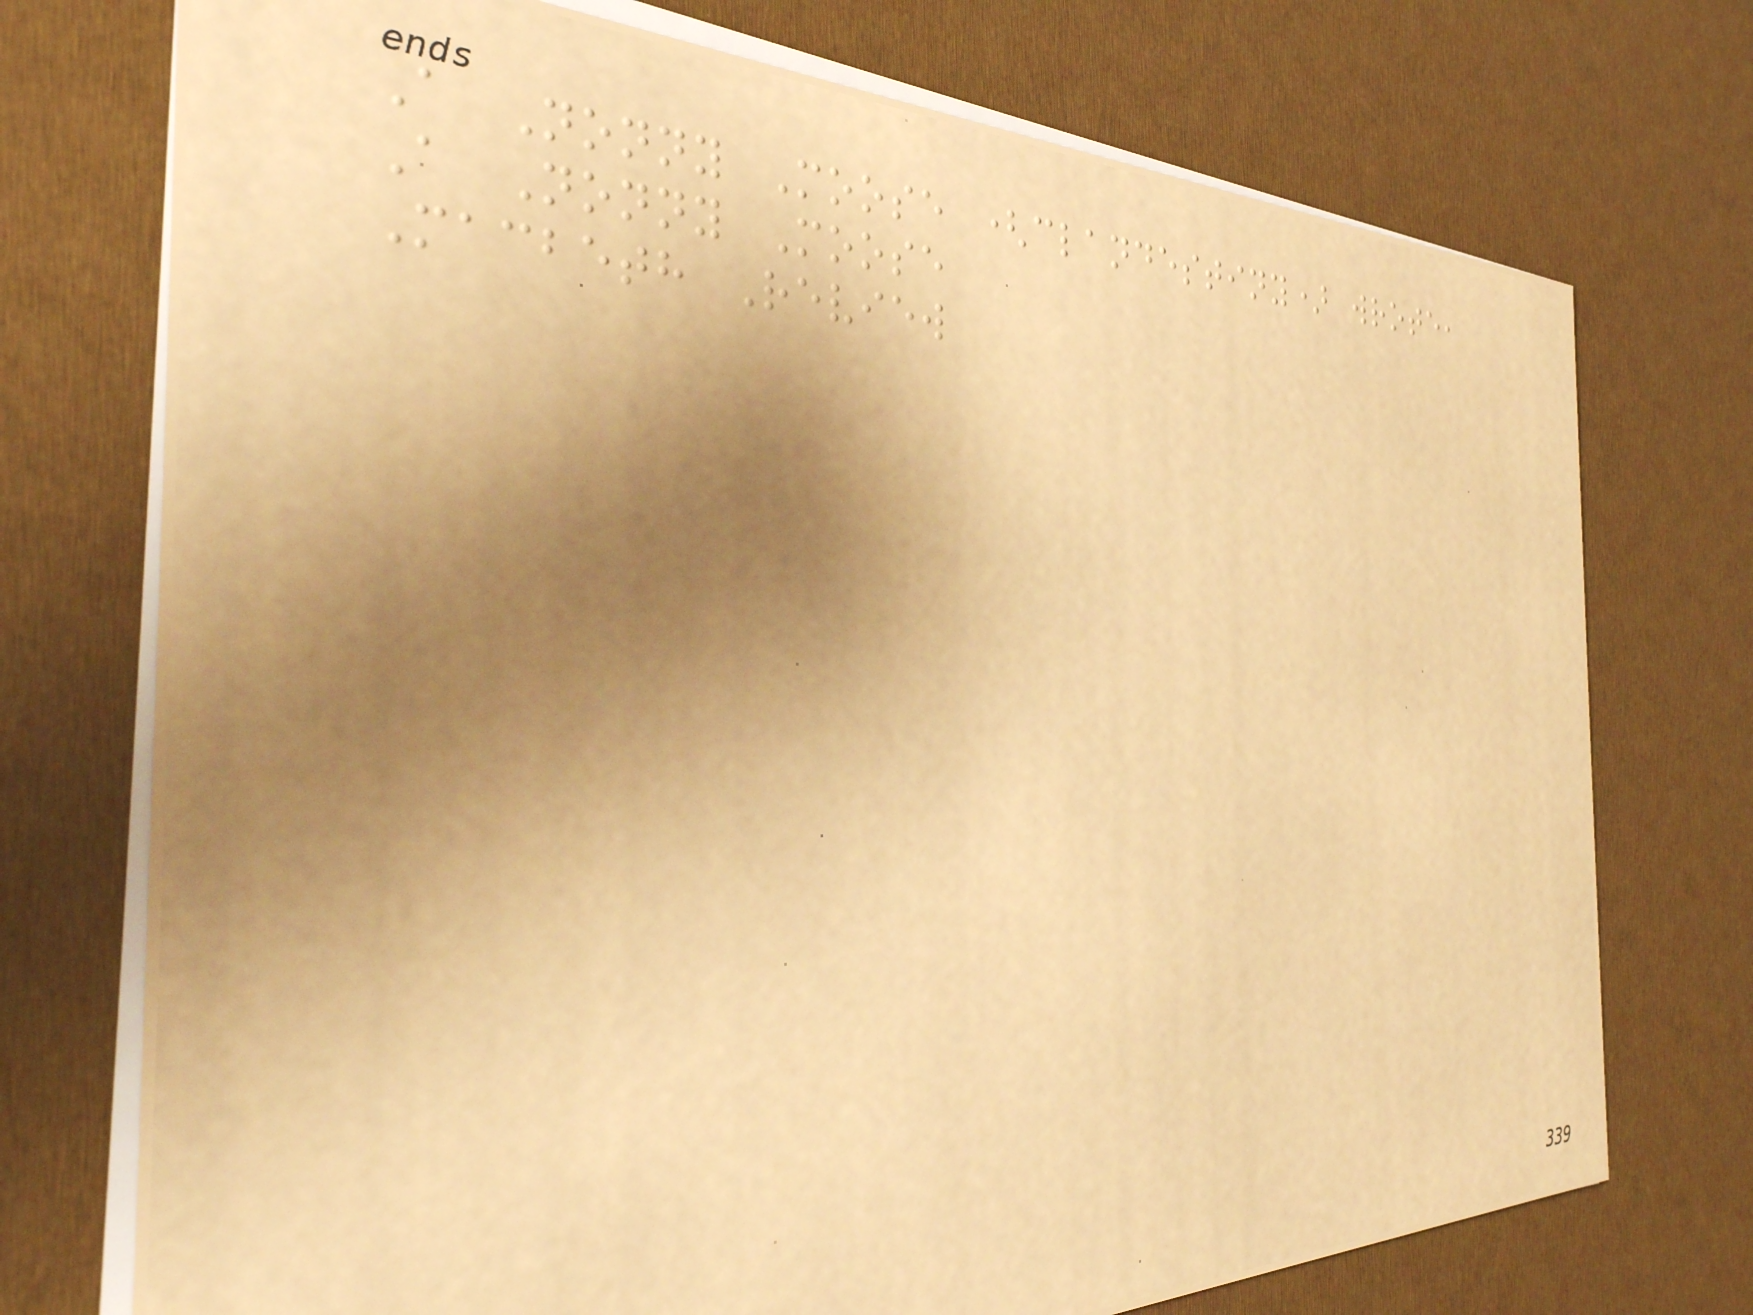A Nonny Moose (clandestiny) wrote,
A Nonny Moose
Macbeth Review
